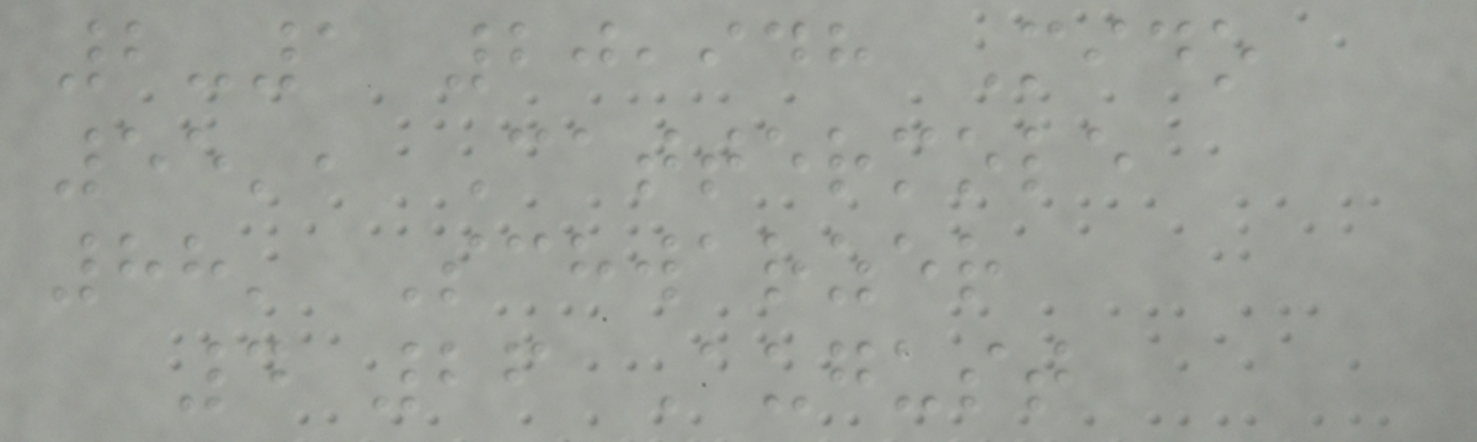2-1 20,948 Mido
55', Cattermole
88' Schwarzer
4 26 August
